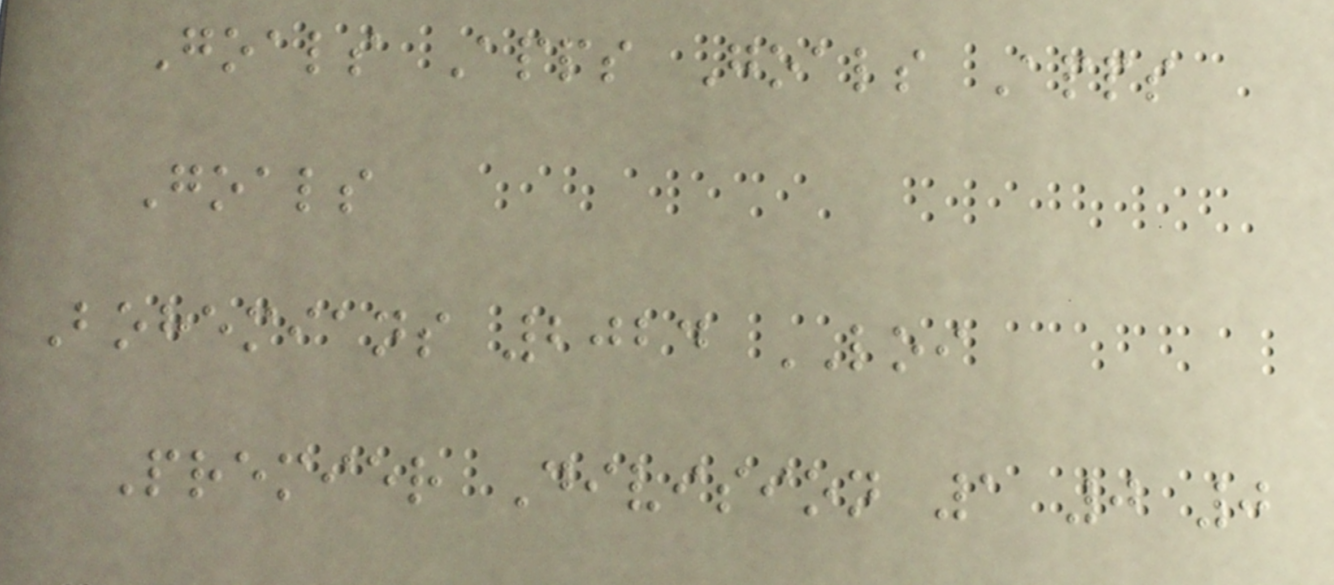Goals Apps Goals Apps
Goals
Bohemians 2024 LOI
Premier Division 1 0 0
